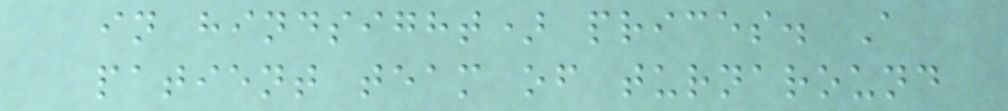in hindsight) prices. A
patient team of turnaround
